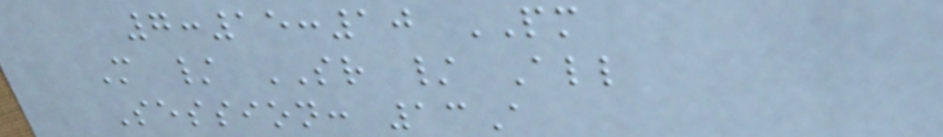7:15:10 PM
M / SR / All
Session: 13A
